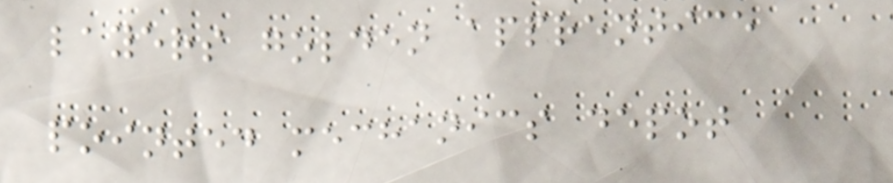layers golden apprentice
pointed mechanics depot
